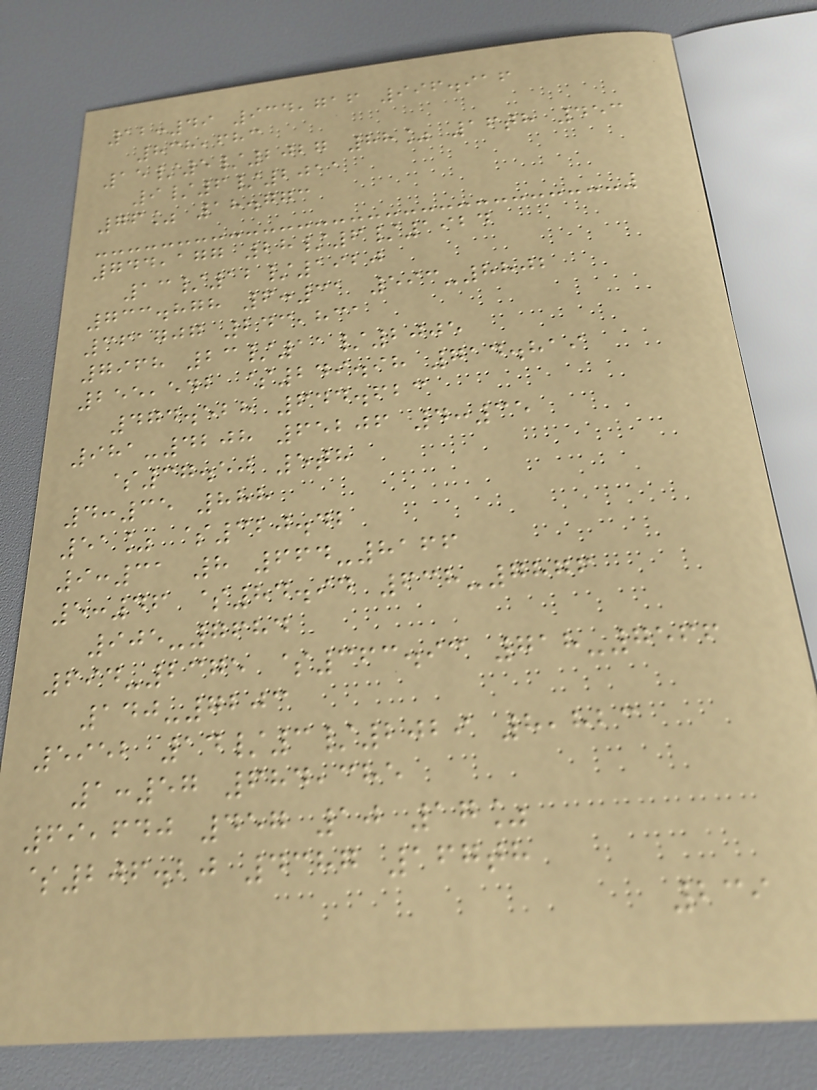12:49 934,716 996.916
838,683
15/5/2027 88% 16th 453
9/6/2011
76% 18.773
744,177 28/6/1924
13/12/1920
733.878 6:31 593-8802
361707 243,831
7968 23/11/2005
255,542 $249.98 714.819
474.528 644.623
981-4208 65206 4:35
$37.50 5th
4:35 888
51% $320.42
9:31 8 664-8166
5:46 $84.94 638-7876
905-7684
694-2375 $363.93 718-7566
140-7203
5952 14/3/2029 8,823
1:57 684,385
69,640 457 10 17%
$206.20 4387 167th
239
